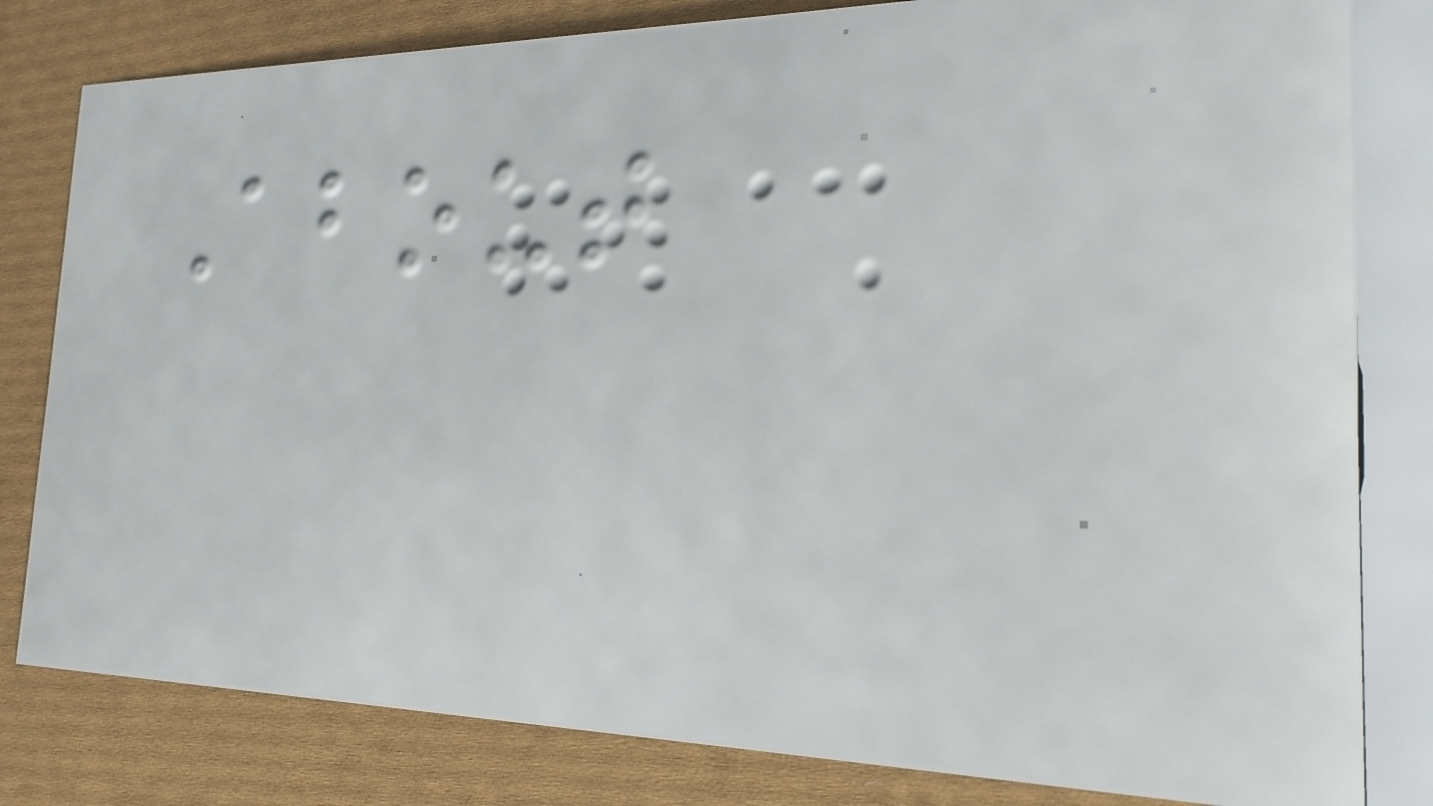About
